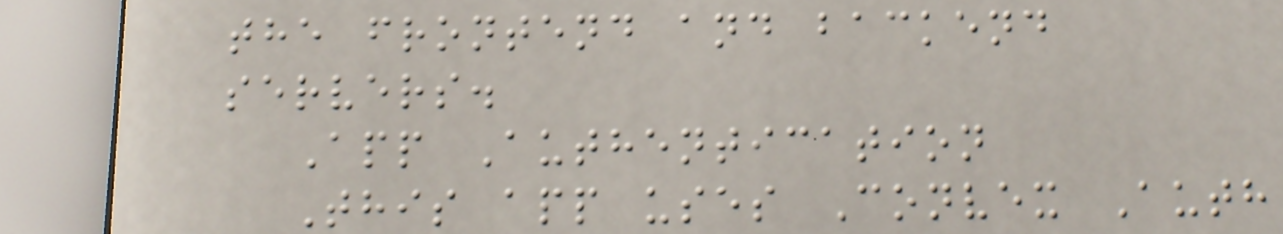the frontend and backend
servers.
App Authentication
This app uses Convex Auth
